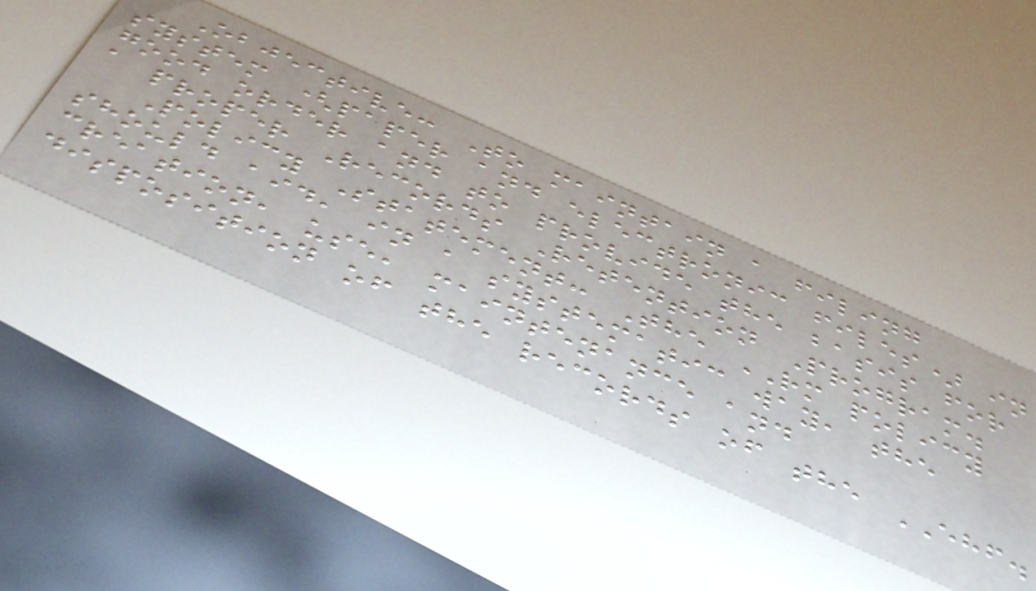Objective: To maintain a filing
system (paper and electronic files) in
good order and to provide the basis for
a proper Records Retention Program.
Policy Statement: The RM policy
should aid, in a systematic way, the
creation, use, maintenance and
disposition of the records of the EHF.
